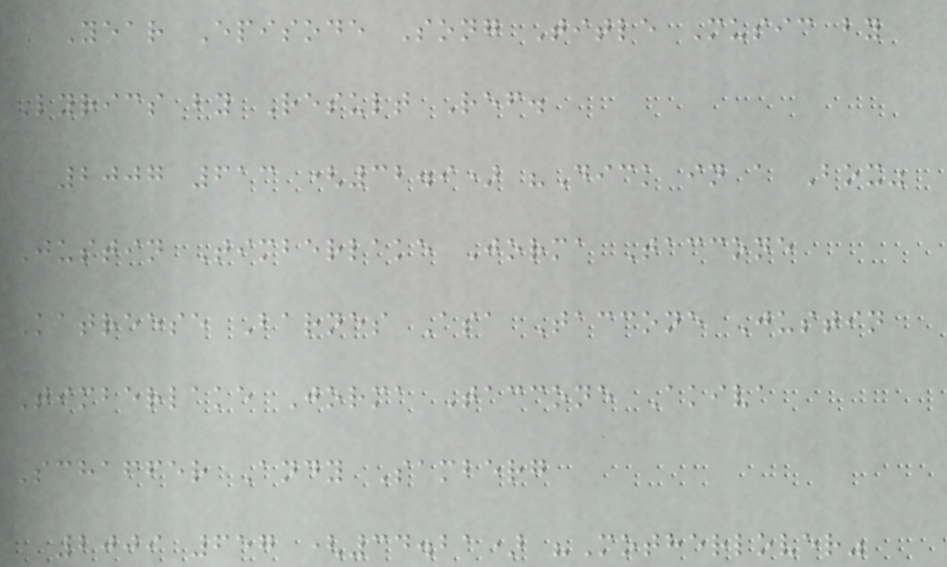Year Episode Song Title Music by
Lyrics by Result Ref.
2007 613 (32.9) "Dick in a Box"
Justin Timberlake Jorma Taccone
Katreese Barnes Asa Taccone Justin
Timberlake Jorma Taccone Akiva
Schaffer Andy Samberg
2009 657 (34.21) "Motherlover"
